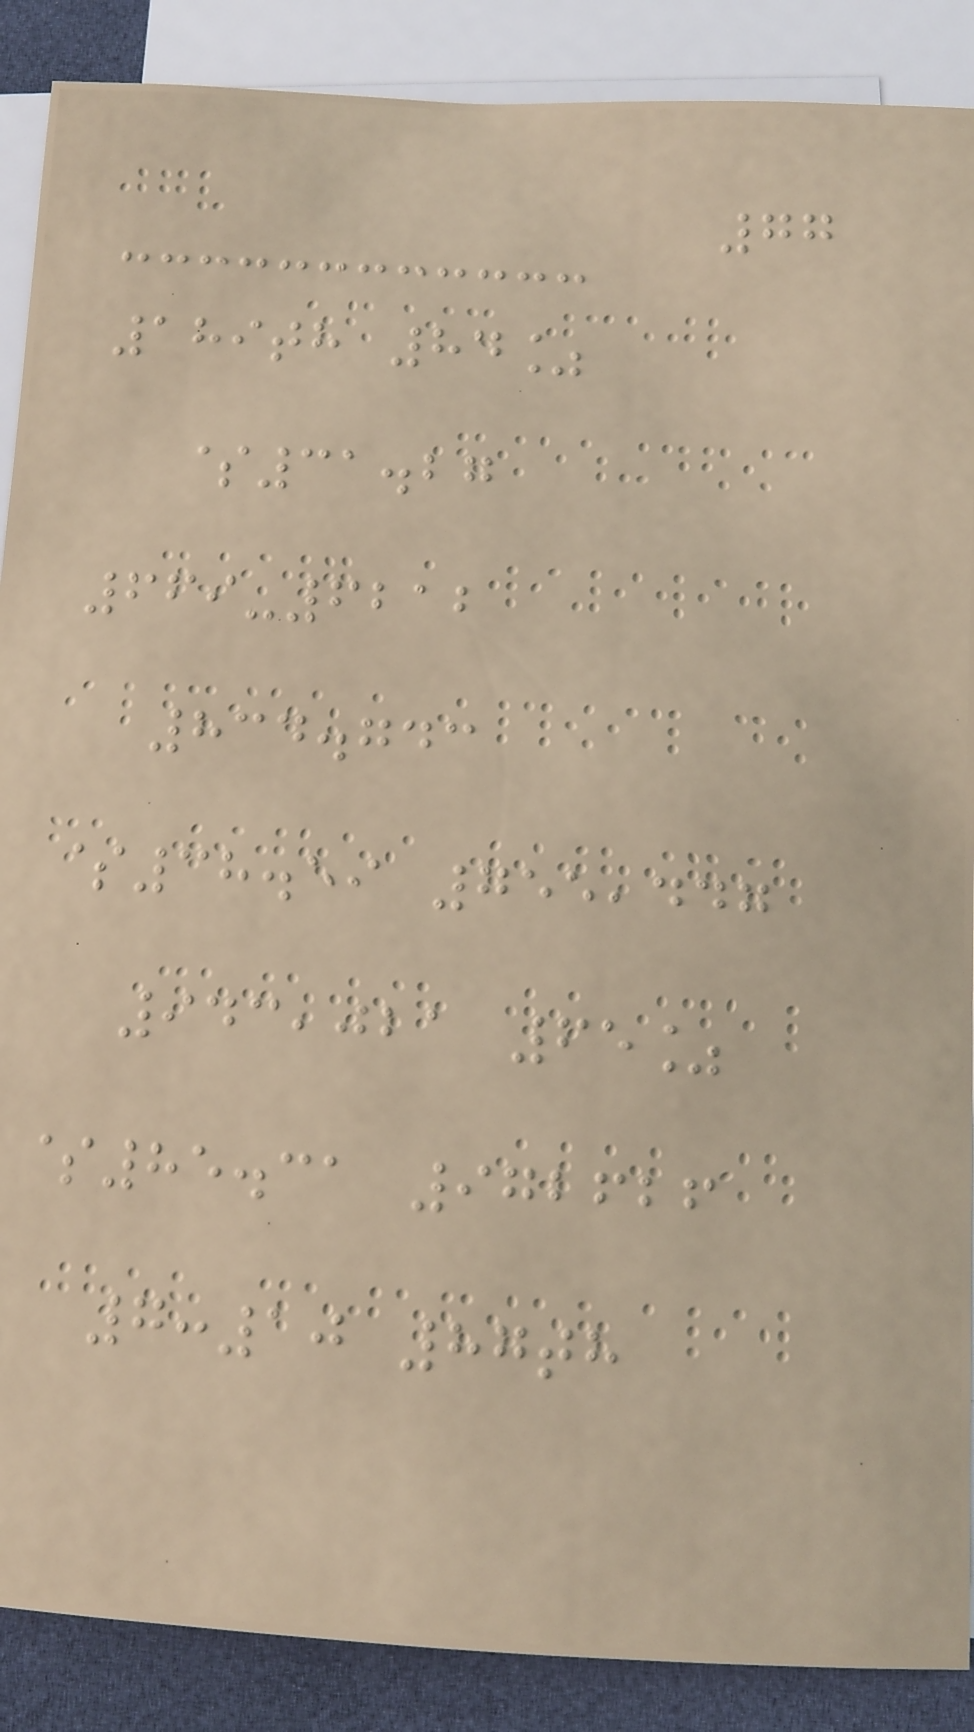77
189th 84%
$31.27
669-6212
834.743
$38.59 755,447
943,021 65%
$85.31 972626
7:10 87th
